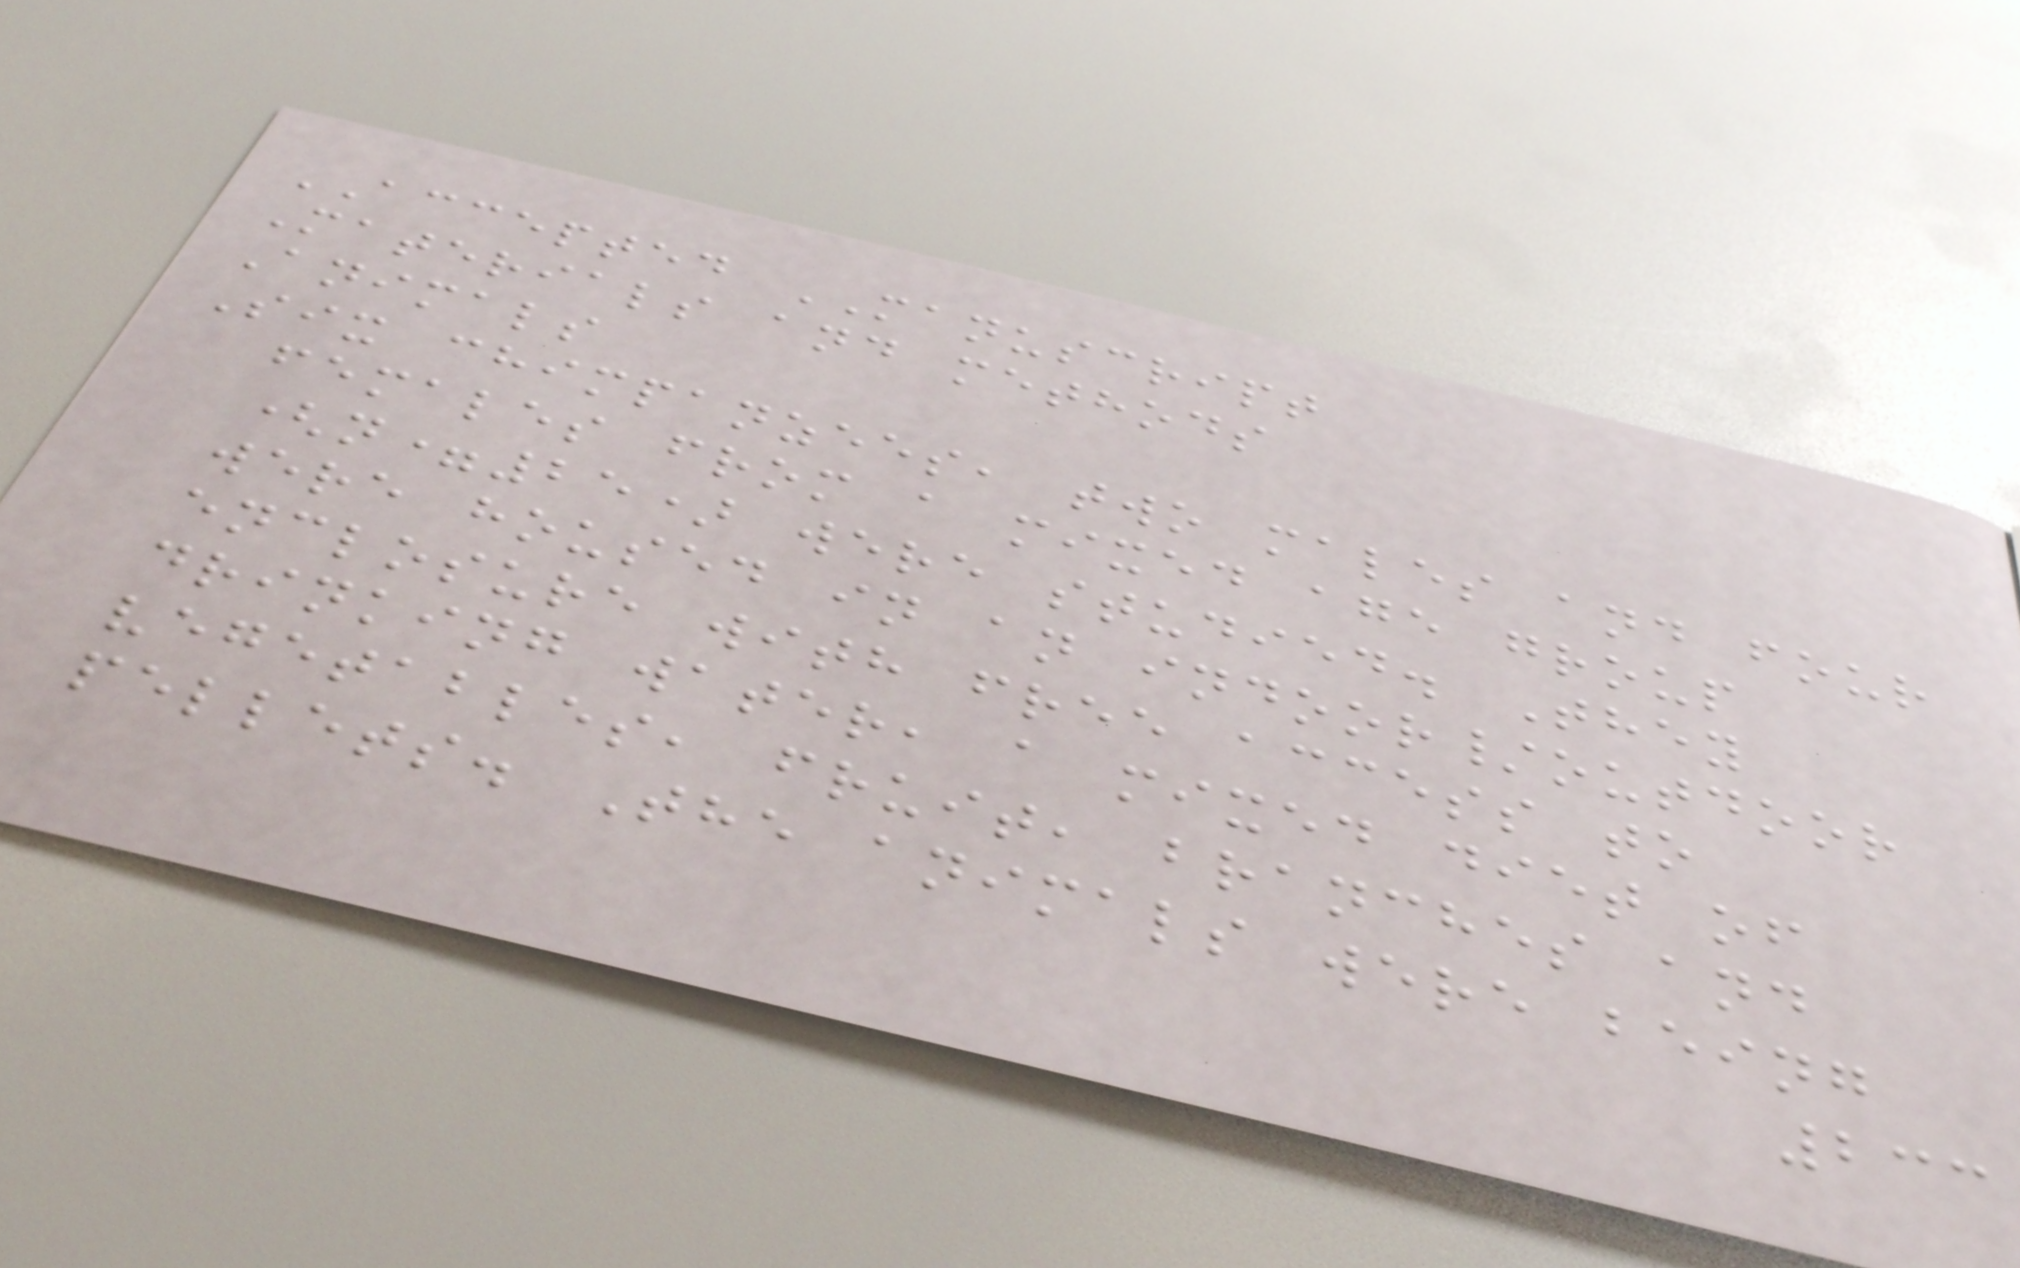ACCEPTED MANUSCRIPT
Materials and methods
Animals
Six chimpanzees, two males and four
females from a mixed age group
(n=25) were studied. They
were housed in an indoor/outdoor
enclosure with free access to
drinking water, a mixed diet of
vegetables, fruit, branches and
pellets. The animals were being
233
